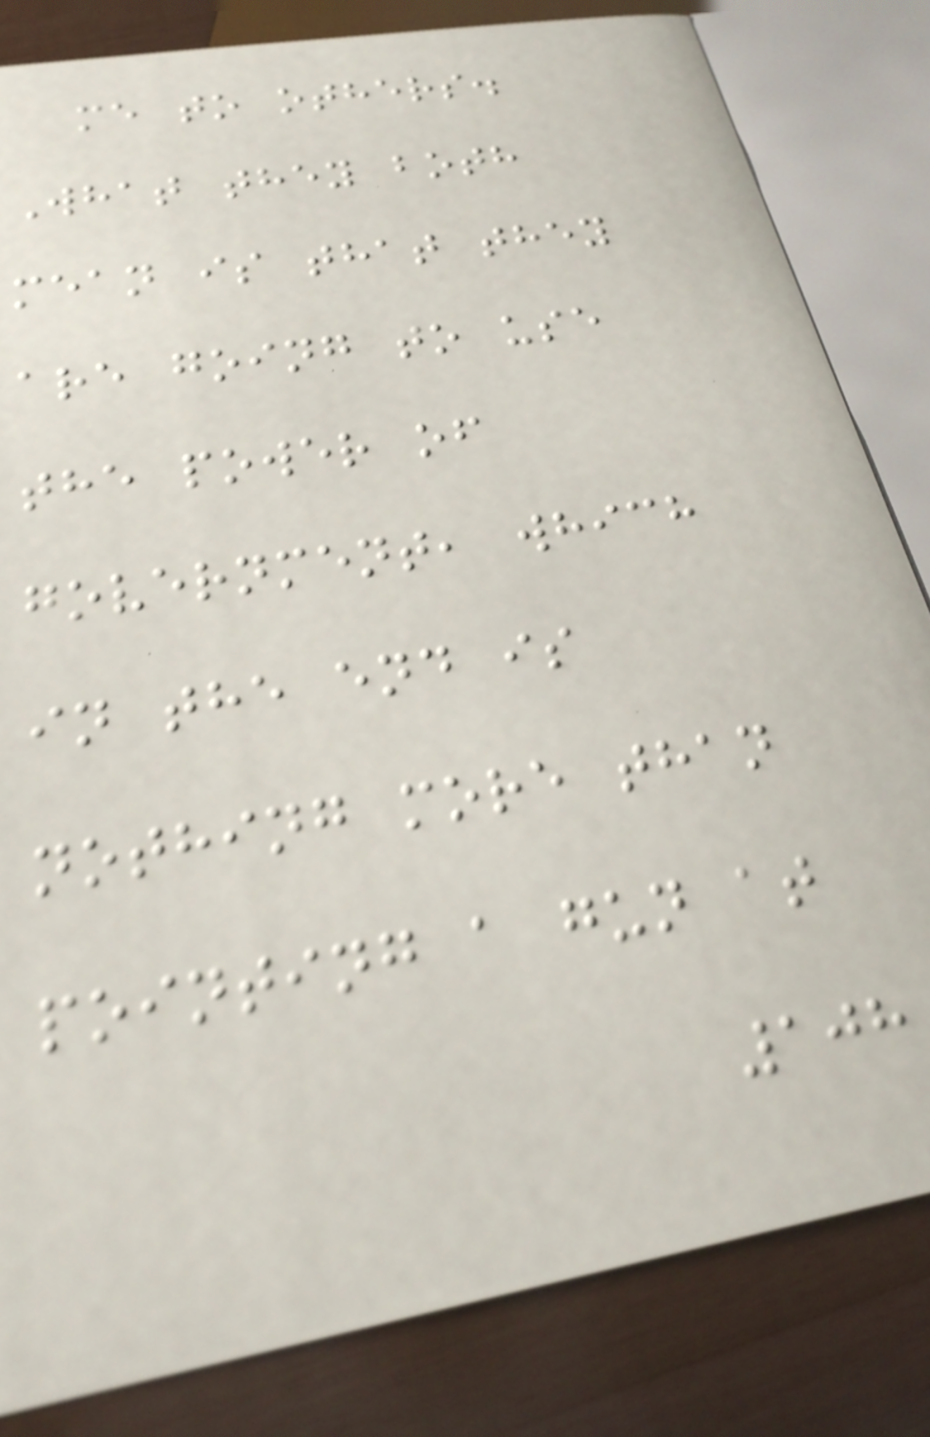me to others.
What they both
mean is that they
are going to use
the power of
government, which
in the end is
nothing more than
pointing a gun at
108
